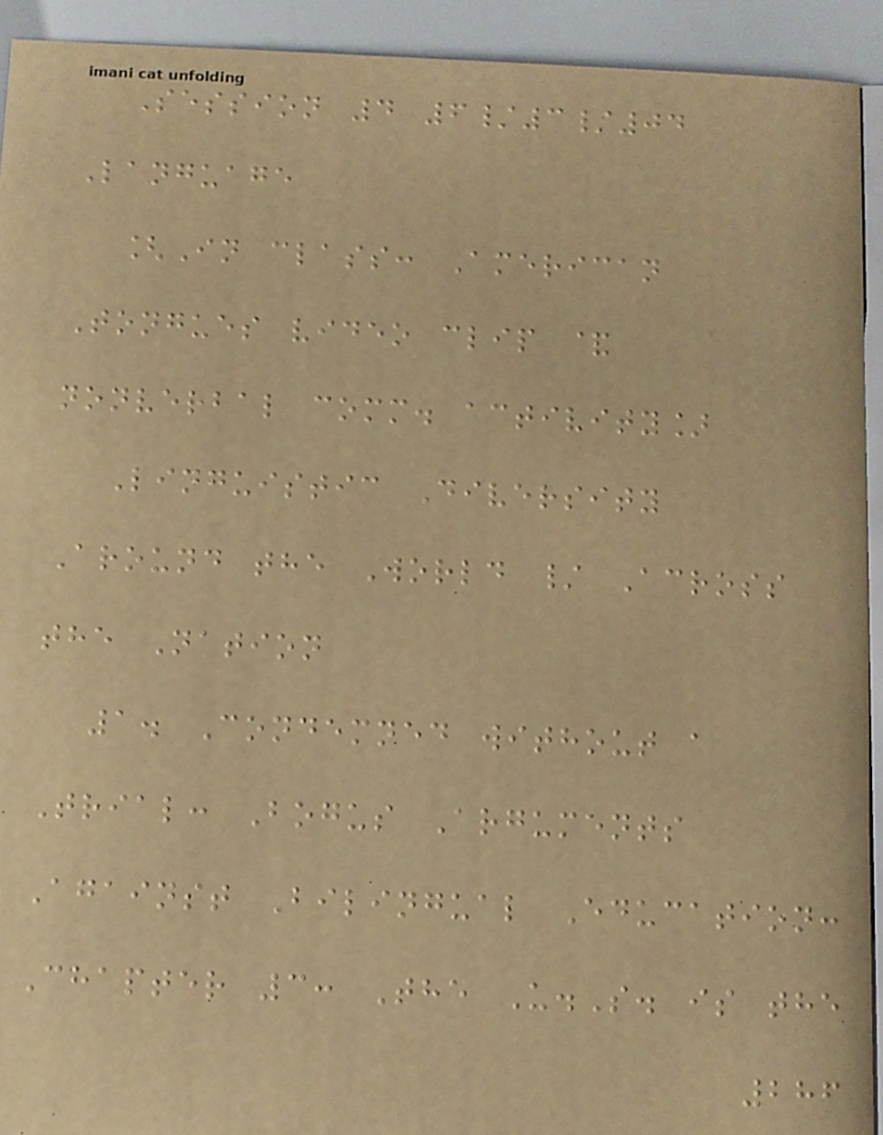Session 4 6/3/04
Language
[In class: American
Tongues video clip &
nonverbal comm. activity]
Linguistic Diversity
Around the World / Across
the Nation
1. Condemned without a
Trial: Bogus Arguments
Against Bilingual Education:
Chapter 3: The U.S. is the
286
